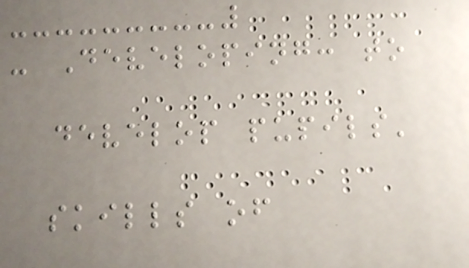- Developing: to
develop pupils'
skills of
